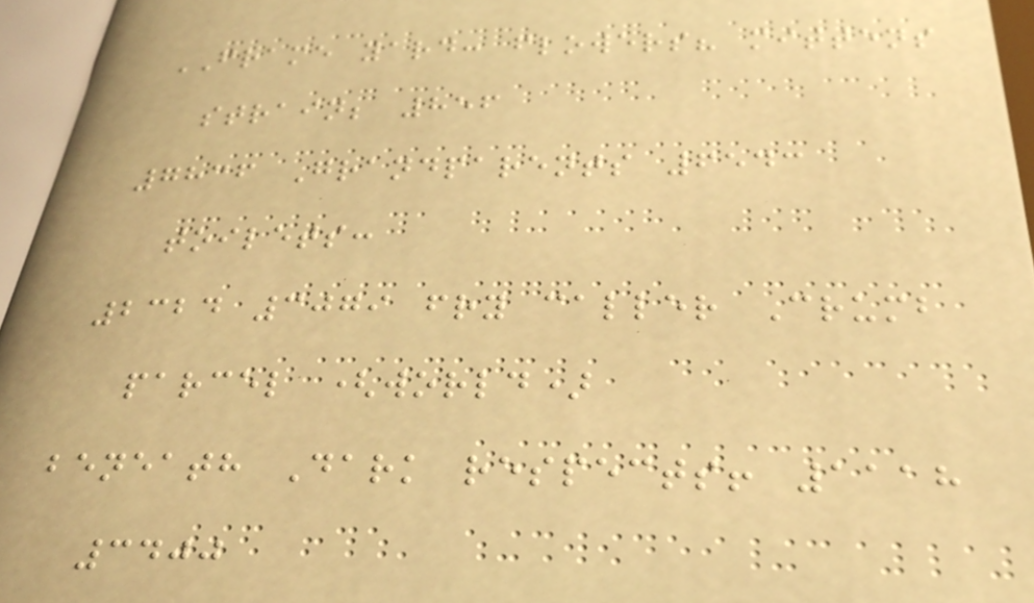FRAME yard: flowers? mittens
strain; 856
7836 Grandparents 6543
toilets:
2324 3079 fry caller Crumb
parcel (world)
beneath Dark respects! 1118
3400
